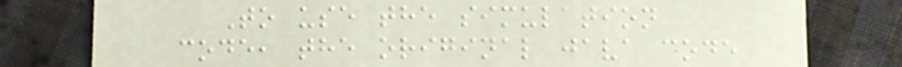To use the simulation
code, the original java code
